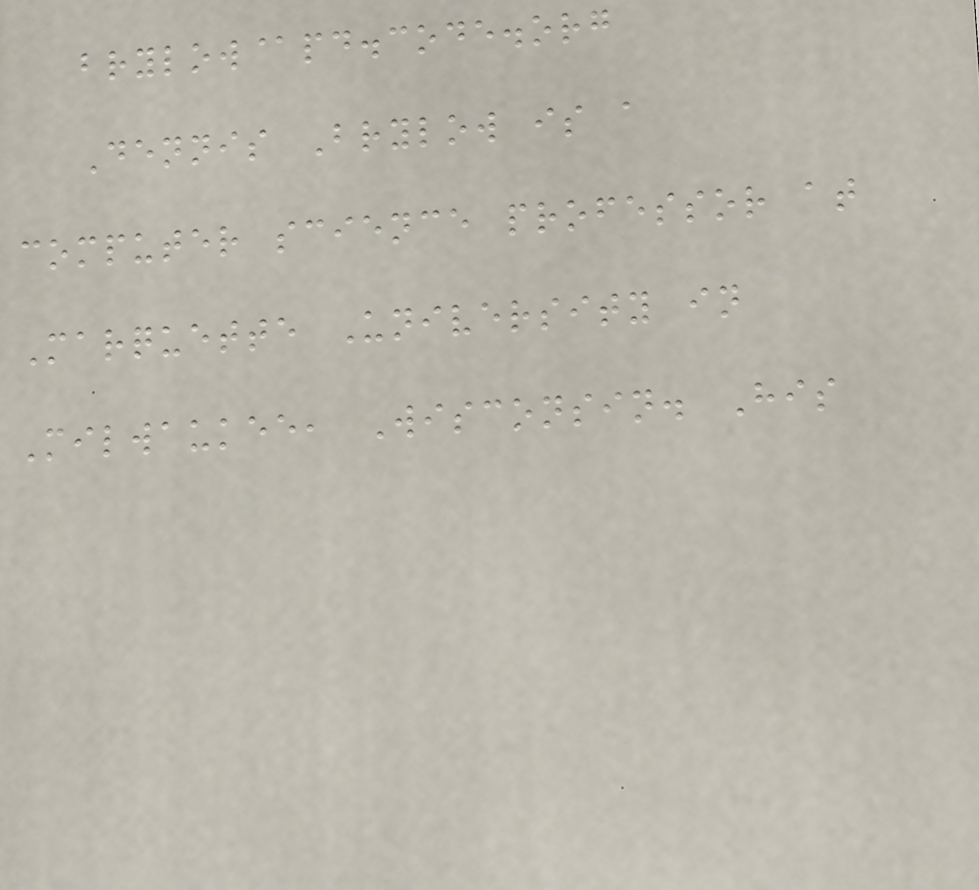brylow@pd.code.org
Dennis Brylow is a
computer science professor at
Marquette University in
Milwaukee, Wisconsin. His
